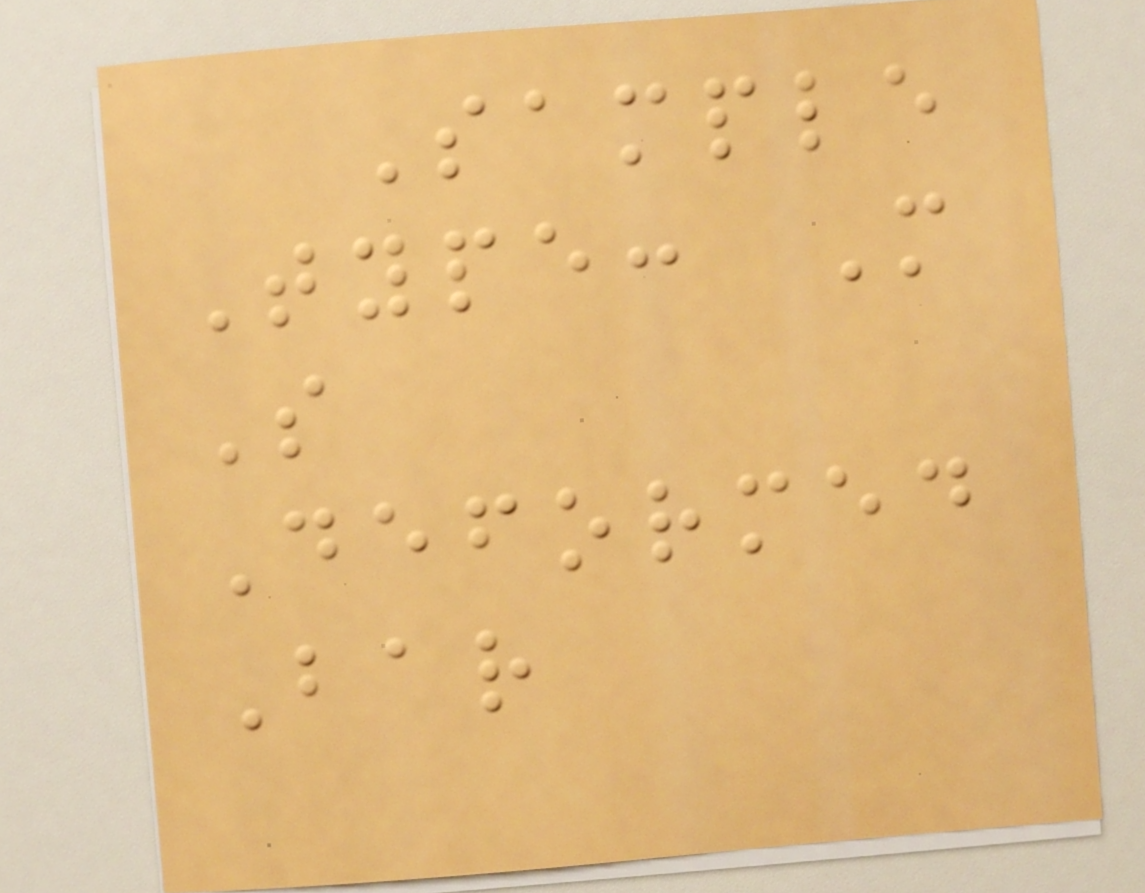Sample
Type: M
S
Deformed
Bar
